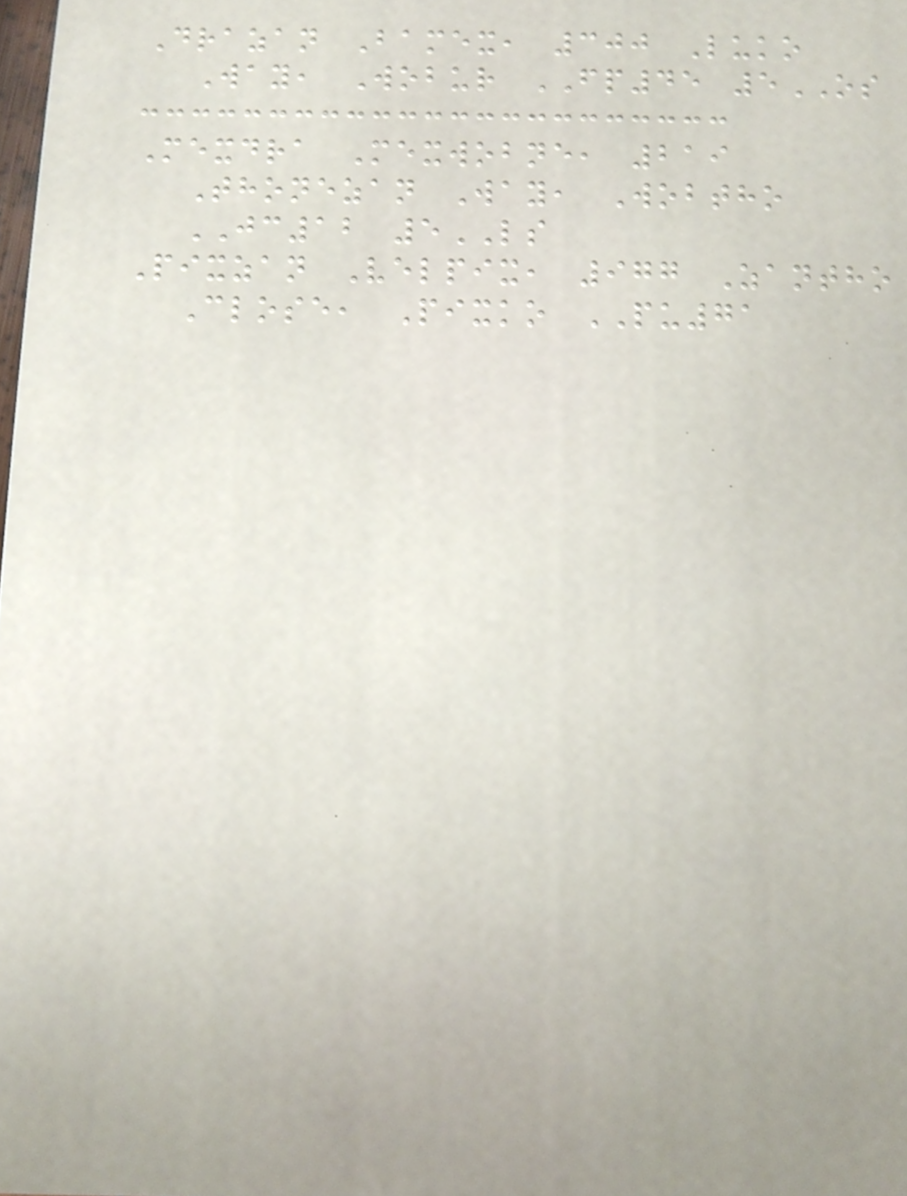Drazan Bamex, 300 Luko
Way, Wobur FP45 5OS
Mexdra Mexwobne, 219
Thonezan Way, Wobtho
JC12 5LS
Pixzan Velpix, 977 Zantho
Close, Pixko PU71
